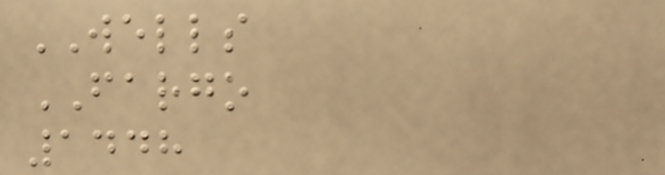WELLS
FARGO
1448
